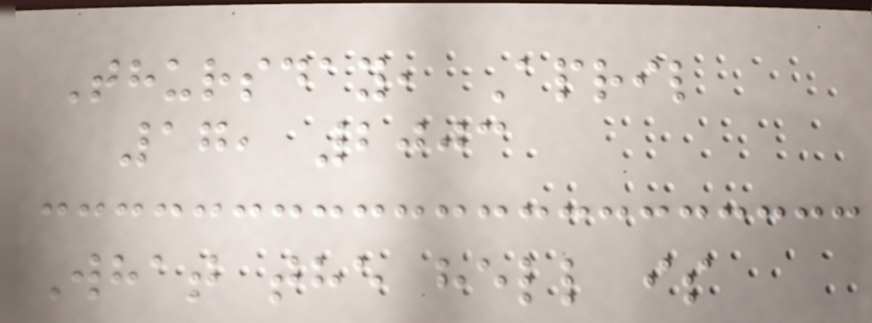Thursday, April
17, 2003
What the hell is
